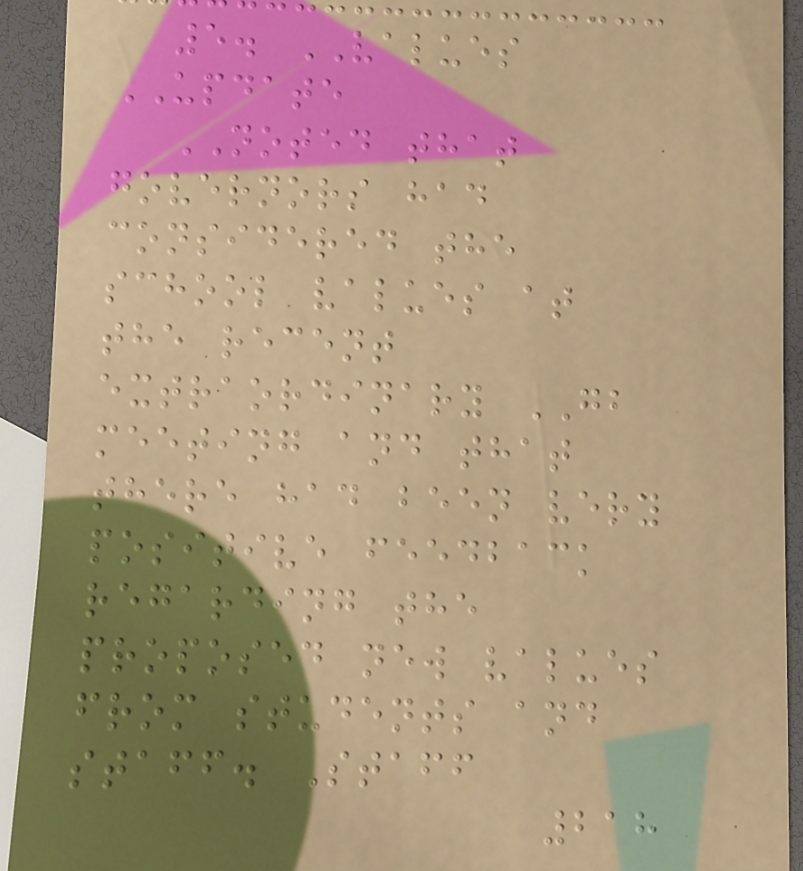5. VALUES
UPDATE
NOTED that
governors had
considered the
school values at
the recent
extraordinary GB
meeting and that
there had been very
positive feedback
regarding the
proposed new values
from students and
staff. Staff
218
